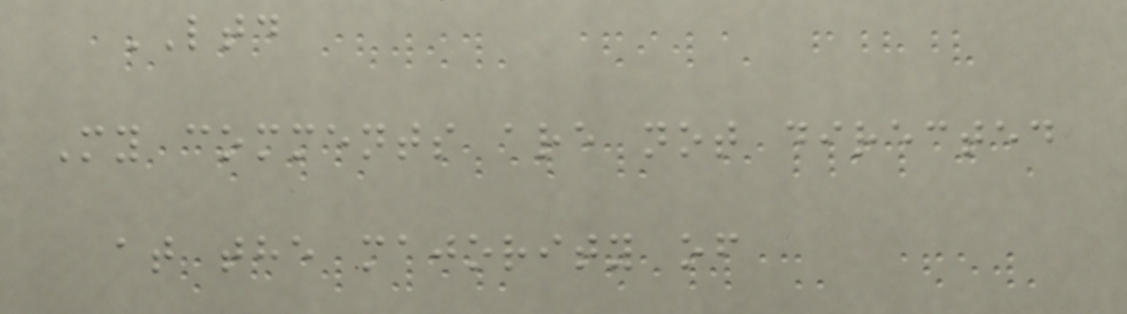LTD
My comments are not directed
at the majority of
